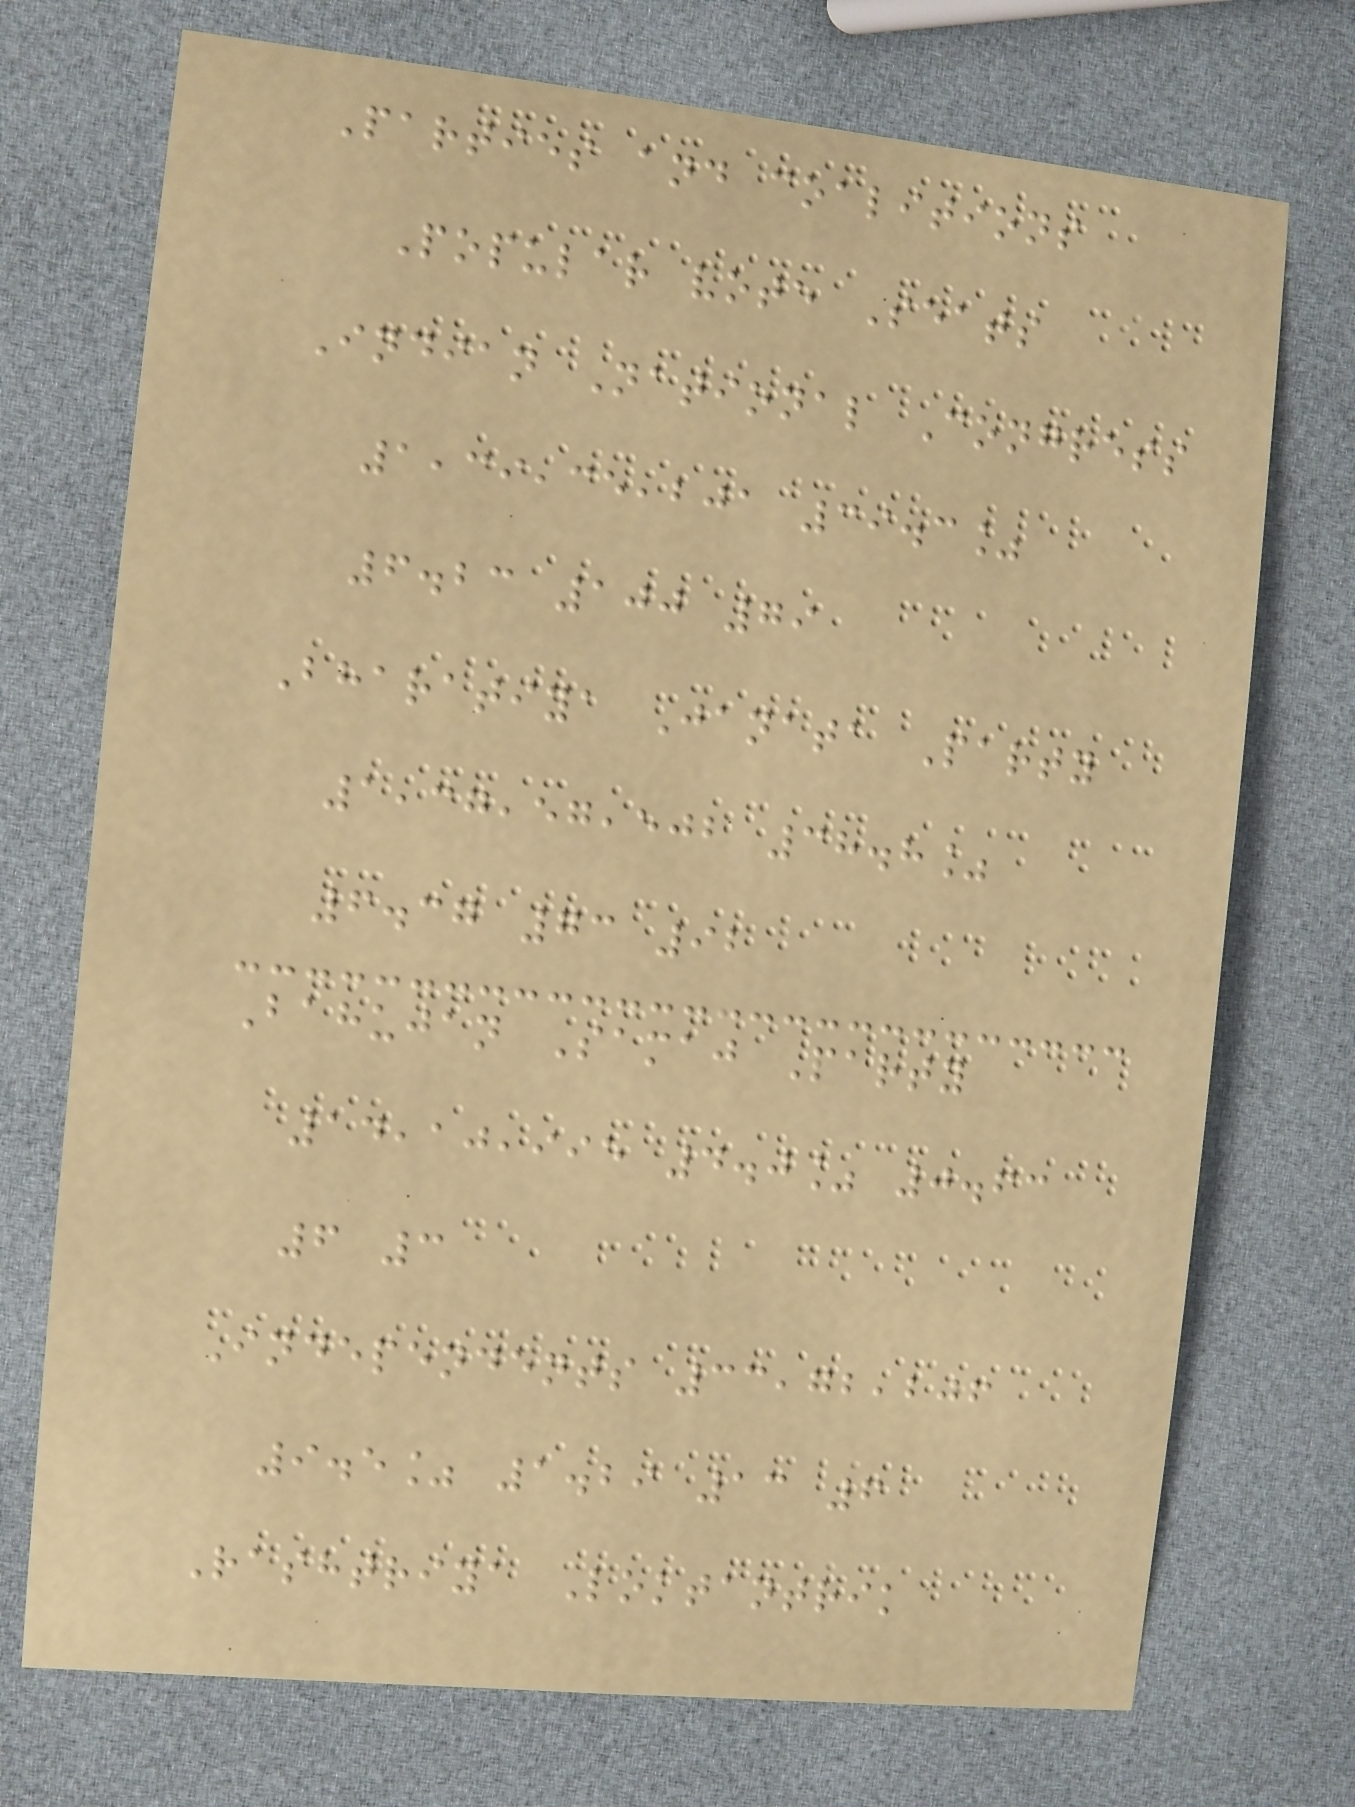Parties and coalitions
Popular vote Seats
Indian National Congress
1,39,35,201 39.3%
6.23 100 79
Bharatiya Janata Party
1,37,57,502 38.8%
6.37 73 92
Bahujan Samaj Party
14,10,995 4.0% 0.63
6 3
Independents 33,72,206
9.5% 1.29 13 6
Rashtriya Loktantrik
